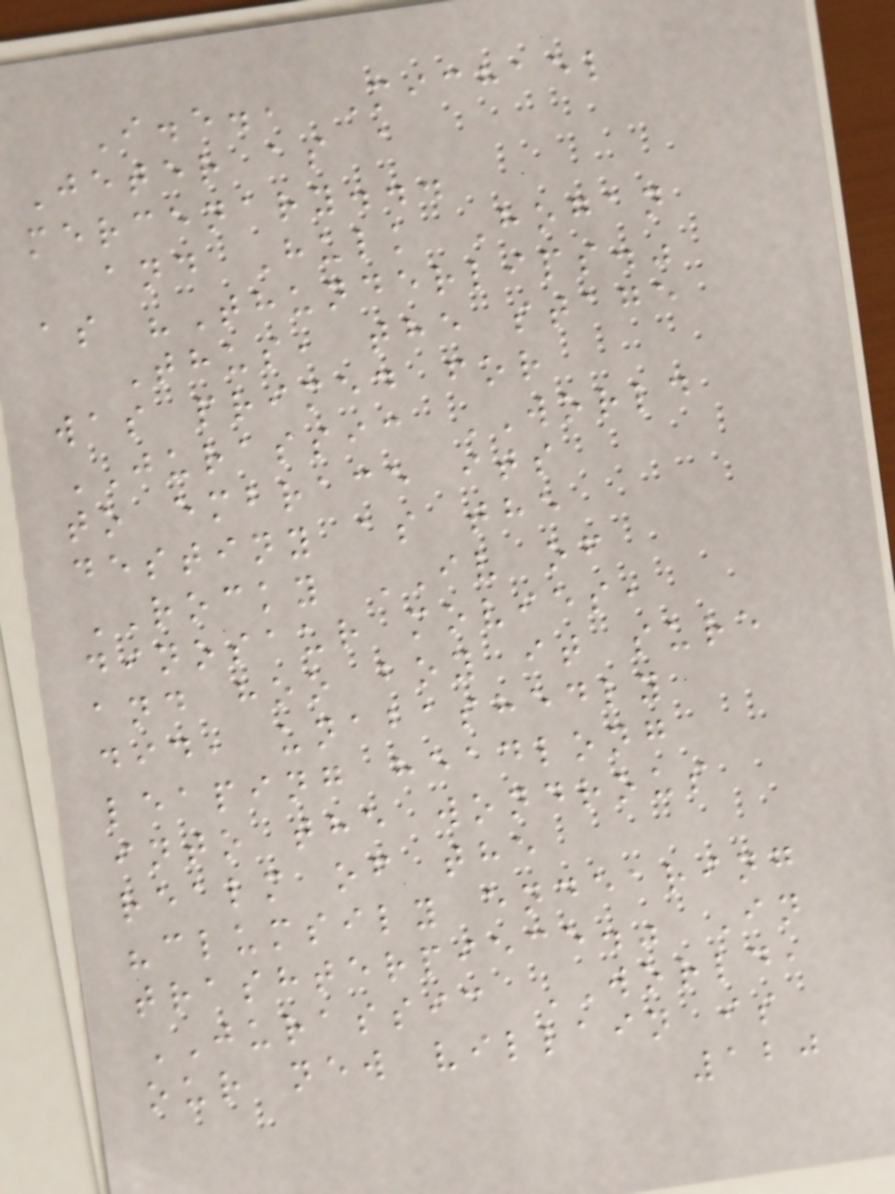I.e., Michael
Jeter as a
mercenary...
and Hulk Hogan
as "Thunderlips."
Thus, the stage
was primed for
JURASSIC WORLD
to embrace its
destiny as the
ROCKY IV of
dinosaur movies,
and hoo boy it sure
did, unabashedly
leaping headlong
into the wondrous
realm of the
"clumsily endearing
trashterpiece." In
JURASSIC WORLD,
our new villain is
120
